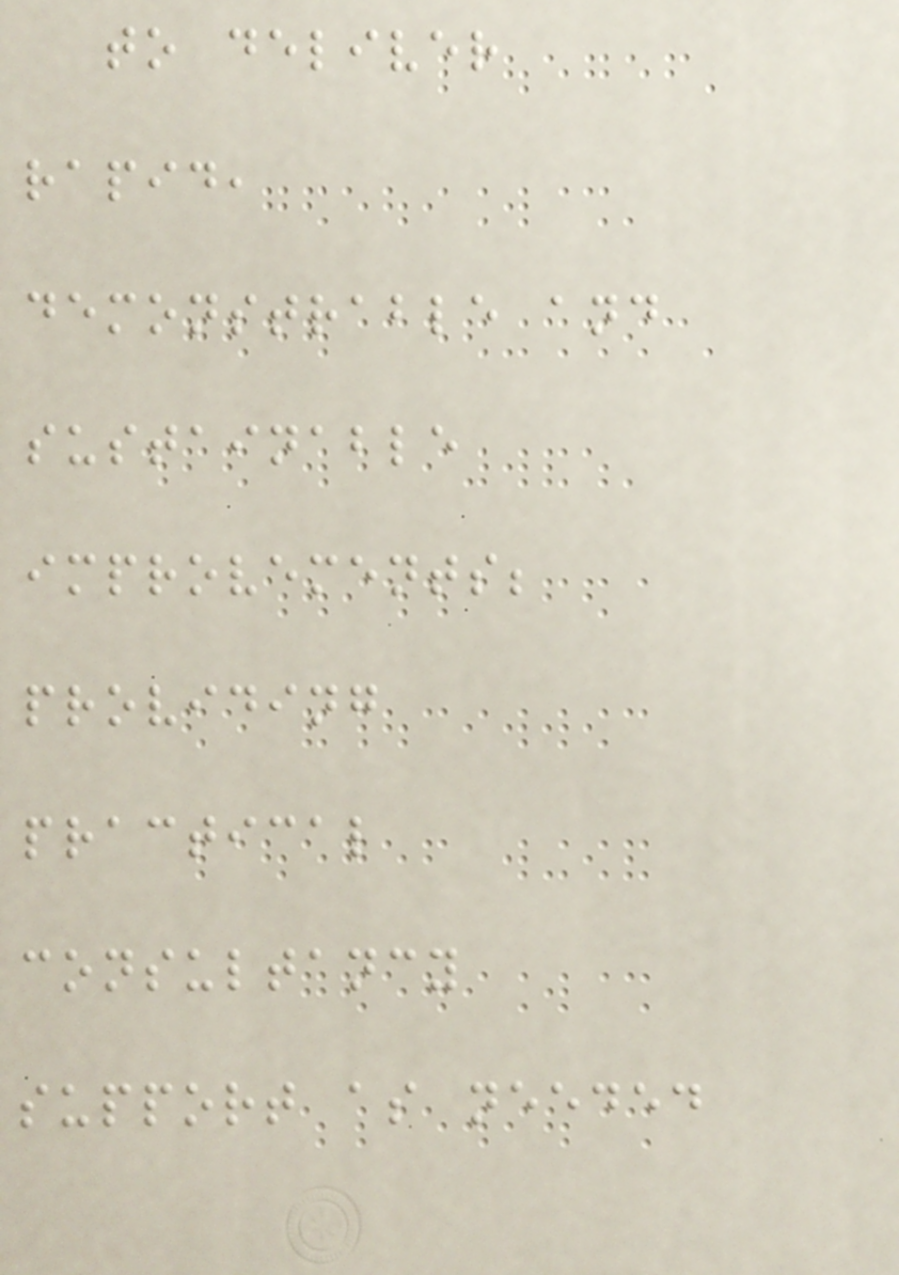to deliver
rapid,
demonstrable and
sustainable
improvements;
providing
practical
consultancy
support as needed
